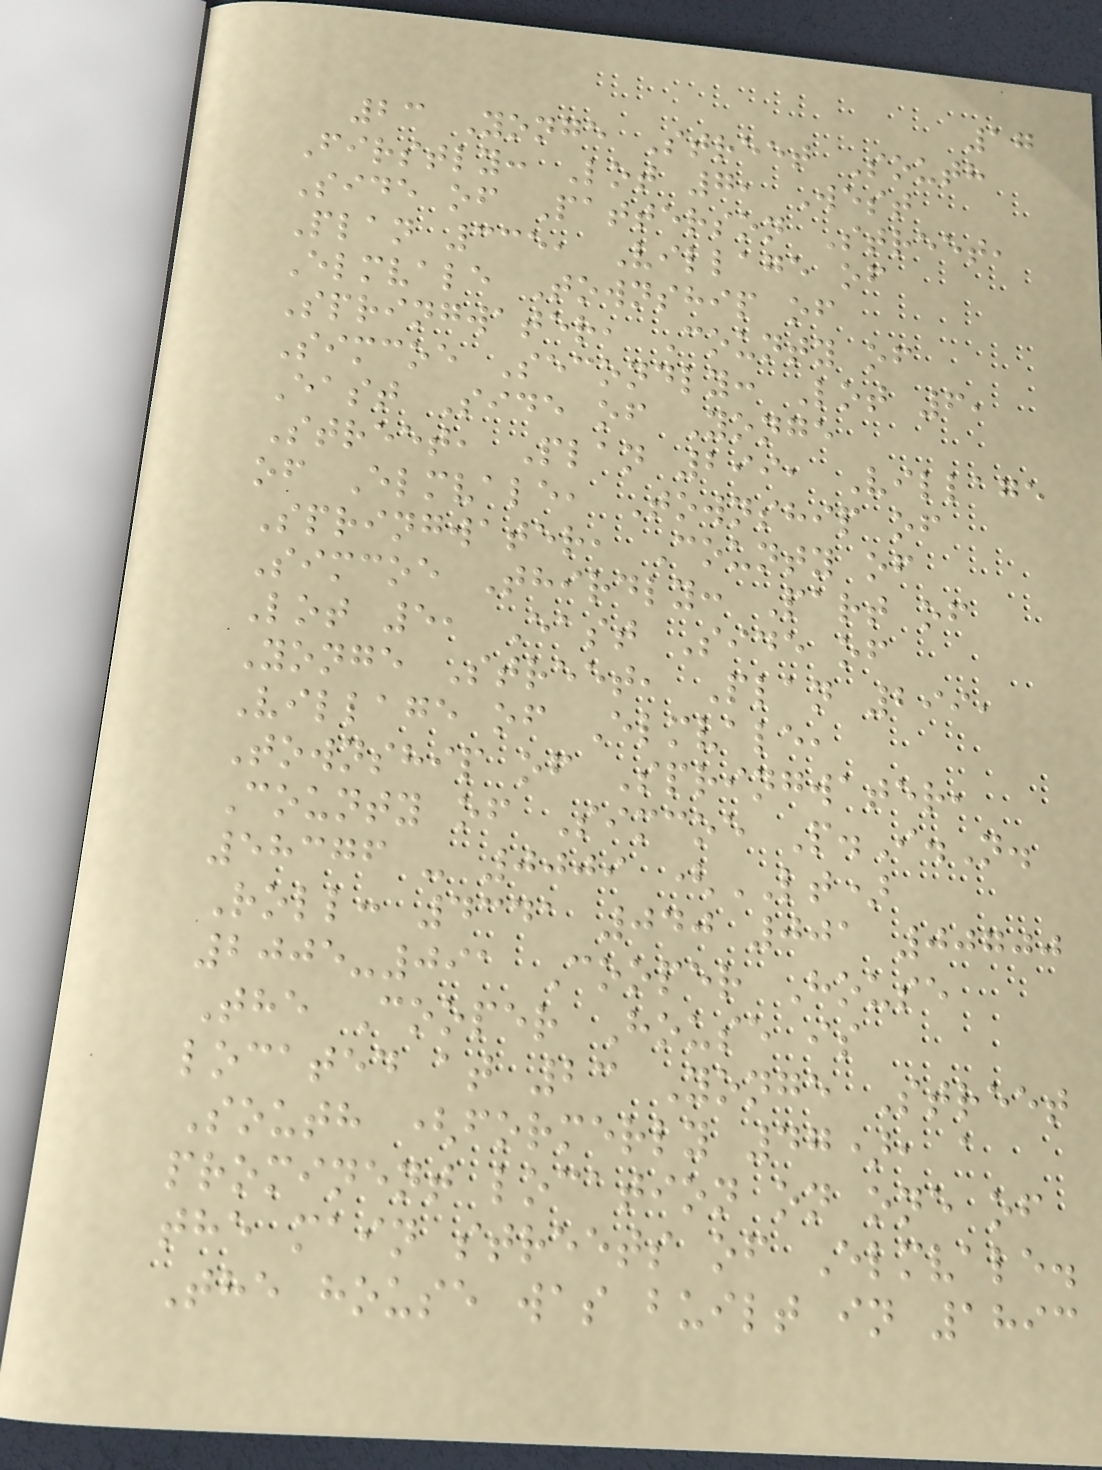17
23 Yonge Street South
Firstly: Lot 7, West
Side of Patterson Street,
Plan 335, Village of
Elmvale Township of
Springwater, County of
Simcoe Secondly: Lot 6,
East Side of Yonge
Street, Plan 299, Village
of Elmvale, Township of
Springwater, County of
Simcoe Thirdly: Part of
Lot 5, East Side of
Yonge Street, Plan 299,
Village of Elmvale,
Township of Springwater,
County of Simcoe P.I.N.
58376 - 0009 (LT)
Roll: 4341 040 001 00700
2005-091 Cooper House
The Cooper House is
located at 23 Yonge Street
South (formerly 47), a
prominent location on one of
the main streets of Elmvale.
The house was built in 1893
